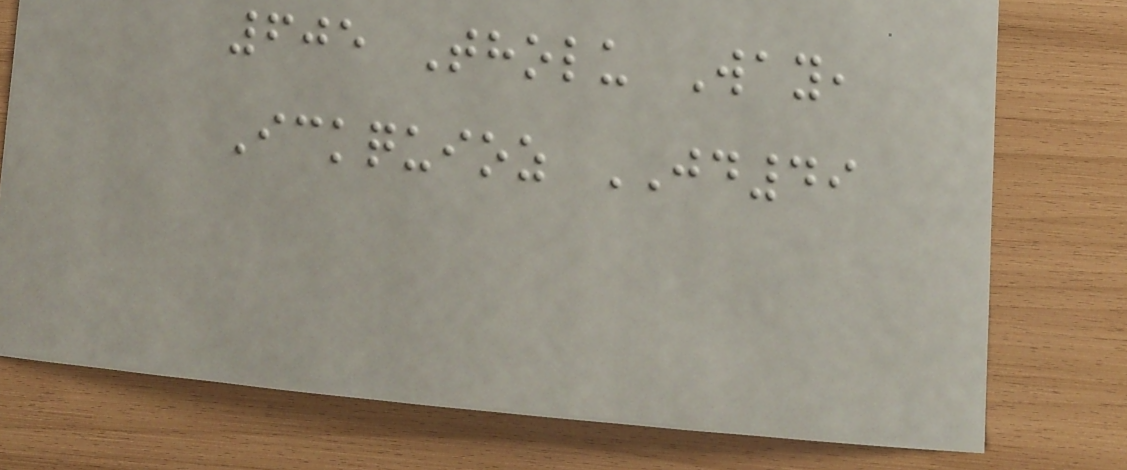605 Tholu Way,
Ickquioz JD49
